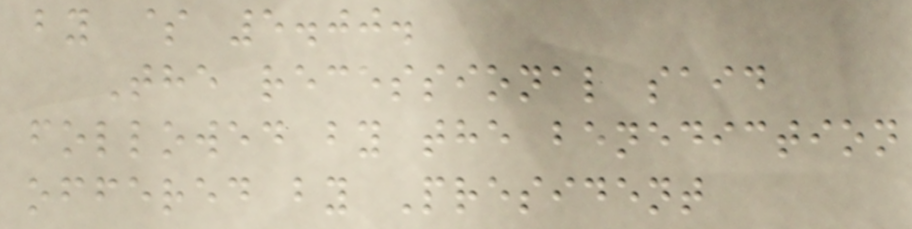by $ 5.00.
The recessional said
followed by the benediction
offered by President
